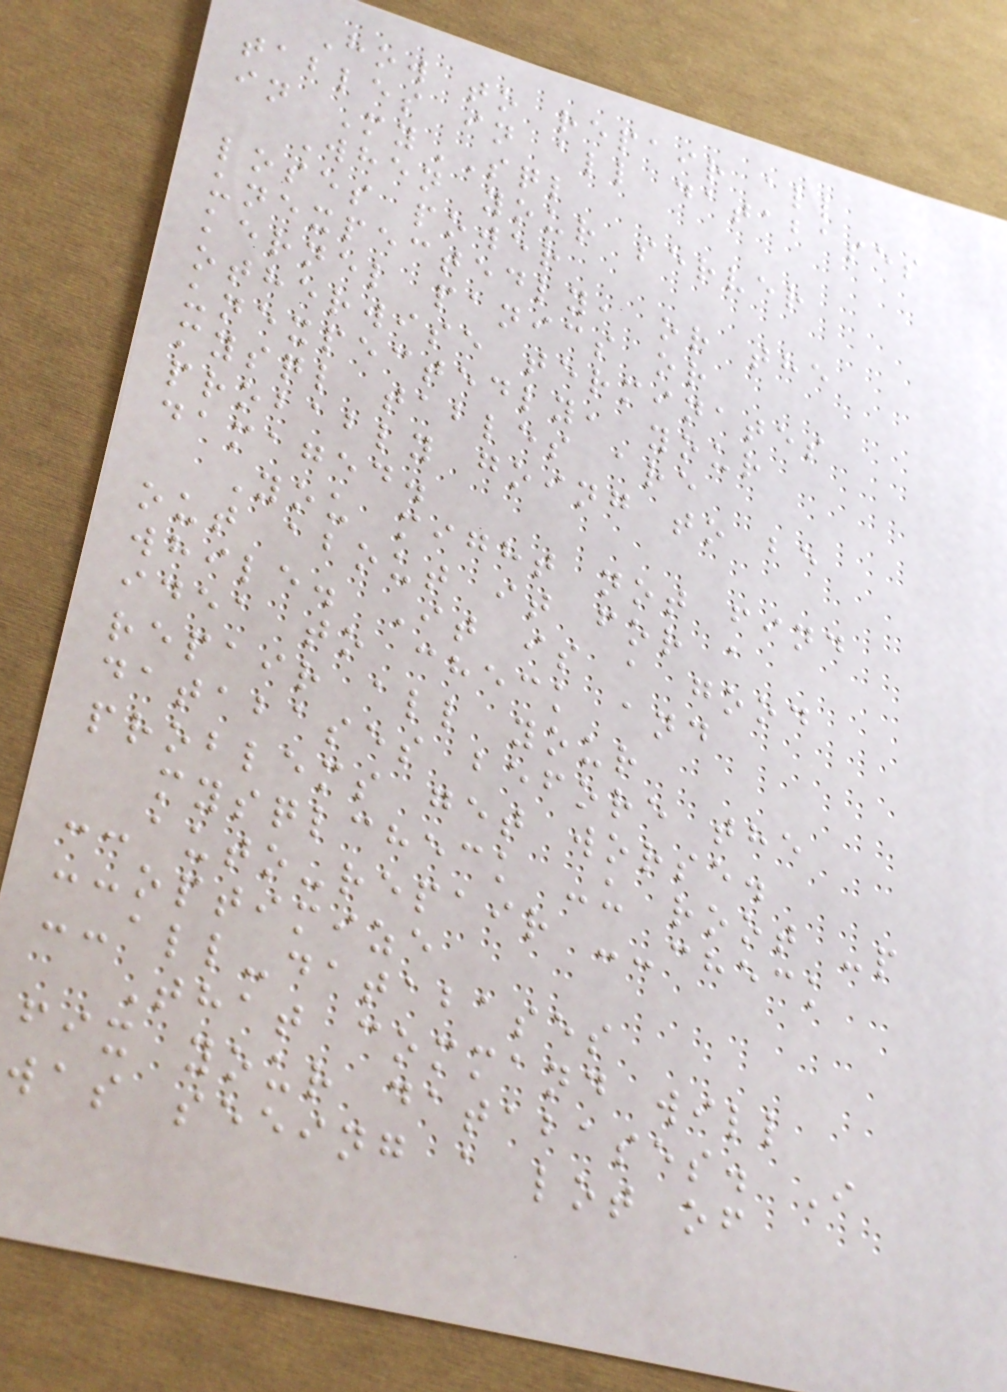How to repair all
tables in all databases
in MySQL
When your server
loses power
unexpectedly, or the
kernel panics or
otherwise terminates
unexpectedly, your
mysql tables are
probably going to be
damaged.
You might not find
out about it for a
while. It is a good
idea to check and
repair all your
databases before the
problems get worse.
mysqlcheck -u root -p
--auto-repair --check
--optimize
--all-databases
That command will
fix your databases. I
was seeing a lot of
